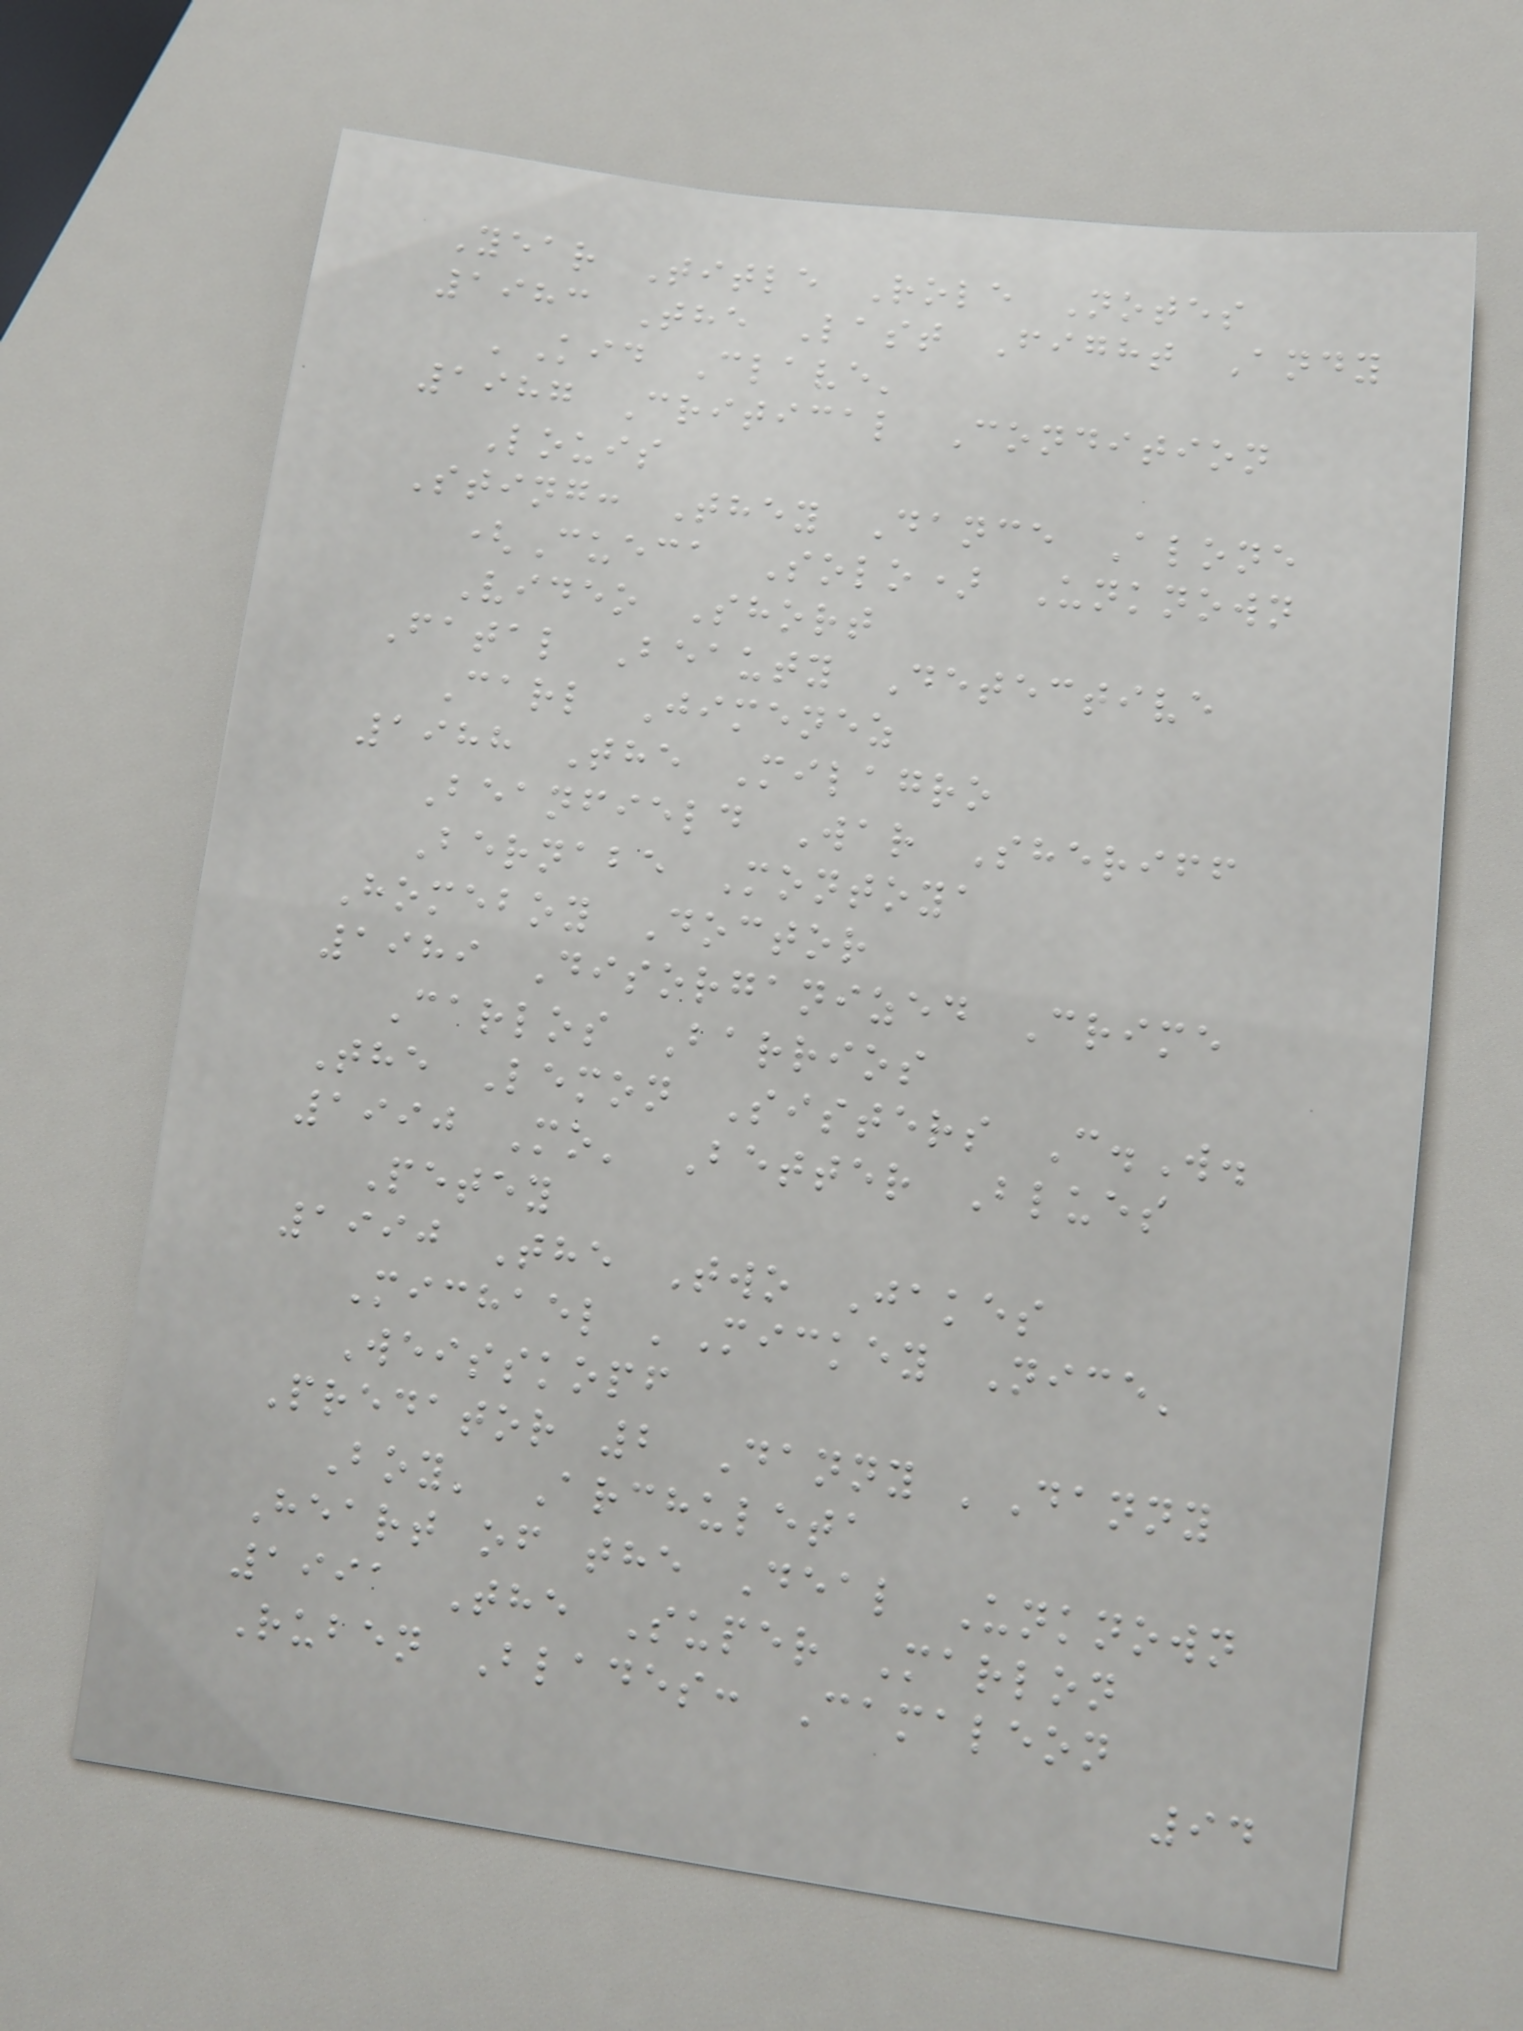Year Title Role Notes
1983 The Last Fight Andy
'Kid Clave'
1987 Critical Condition
Louis
Sting: They Dance Alone
(Cueca Solo) Unknown
Video Short
Fatal Beauty Detective
Carl Jimenez
1988 The Milagro
Beanfield War Sheriff
Bernabe Montoya
Homeboy Doctor
1989 Disorganized Crime
Carlos Barrios
The Lemon Sisters C.W.
1990 Mo' Better Blues
Petey
1990 The Two Jakes
Michael 'Mickey Nice'
Weisskopf
Predator 2 Danny 'Danny
Boy' Archuleta
Heart of the Deal Unknown
1991 The Super Marlon
Ruben Blades: Camaleon
94
